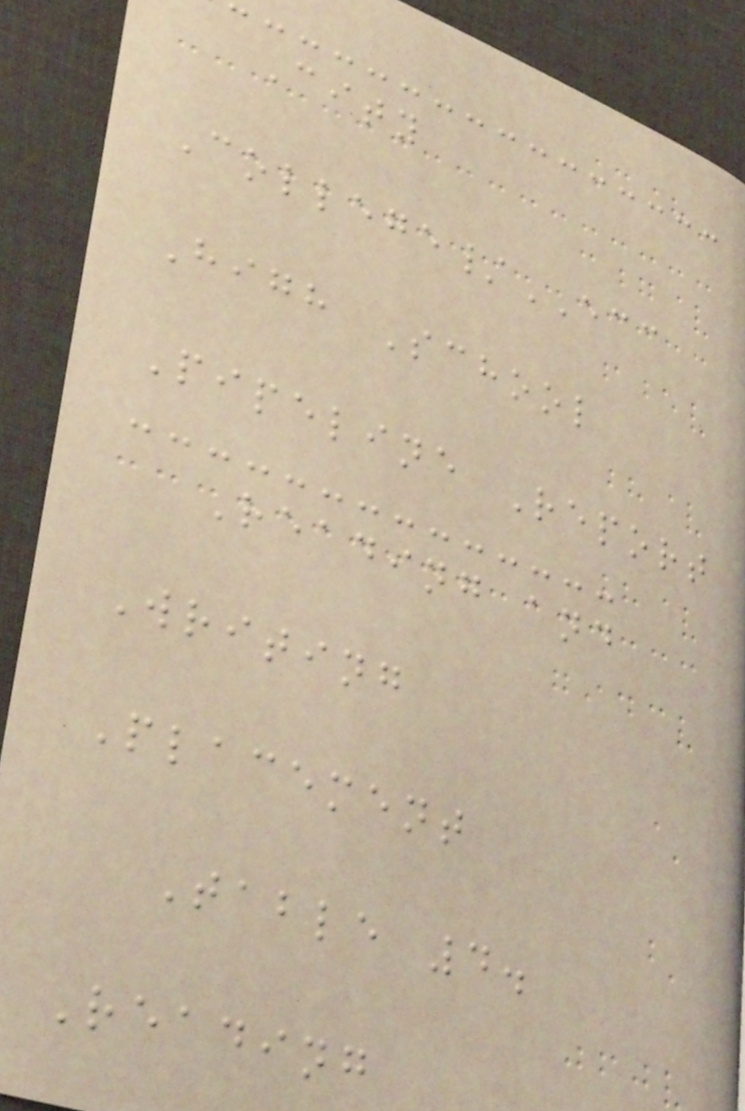City
College/ECC
High School
Pipeline Report
Reading and
Writing
Placement
Table 4.
Reading
